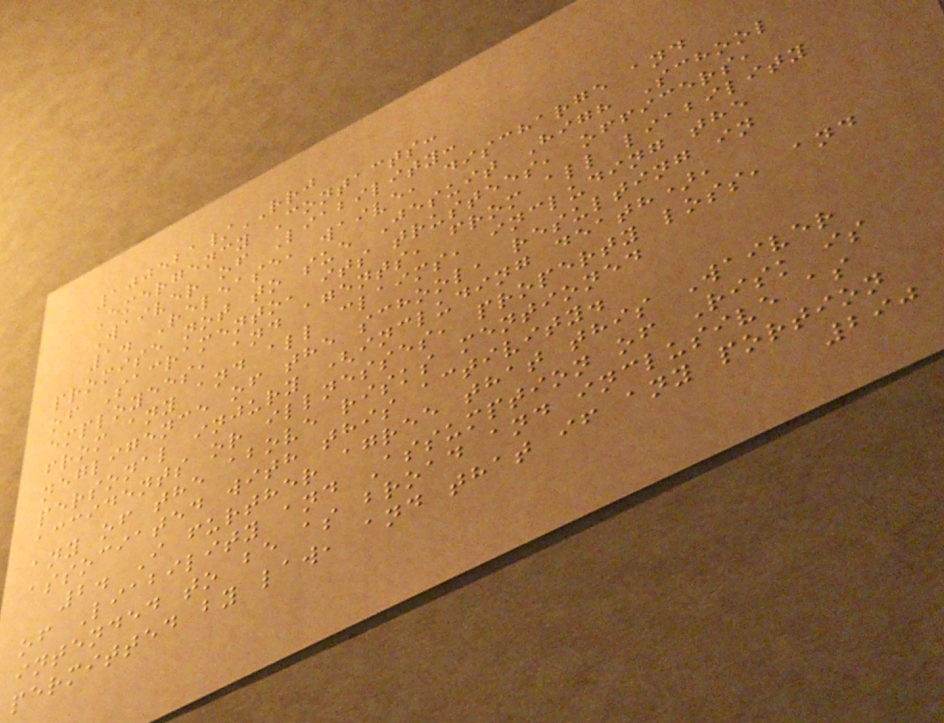100521/RRJ
Emergency Contacts:
Waiver of Liability:
1. Release, waive, discharge and
promise not to sue Jesuit High School
of Sacramento, its trustees, officers,
employees, and agents, from all liability
from any and all claims, including the
negligence of the school, resulting in
personal injury (including death),
accidents or illnesses, property loss, and
any of the above risks mentioned
associated with this activity.
2. I further agree that this Waiver
of Liability and Assumption of Risk is
intended to be as broad and inclusive as
permitted by law, and that if any portion
290
